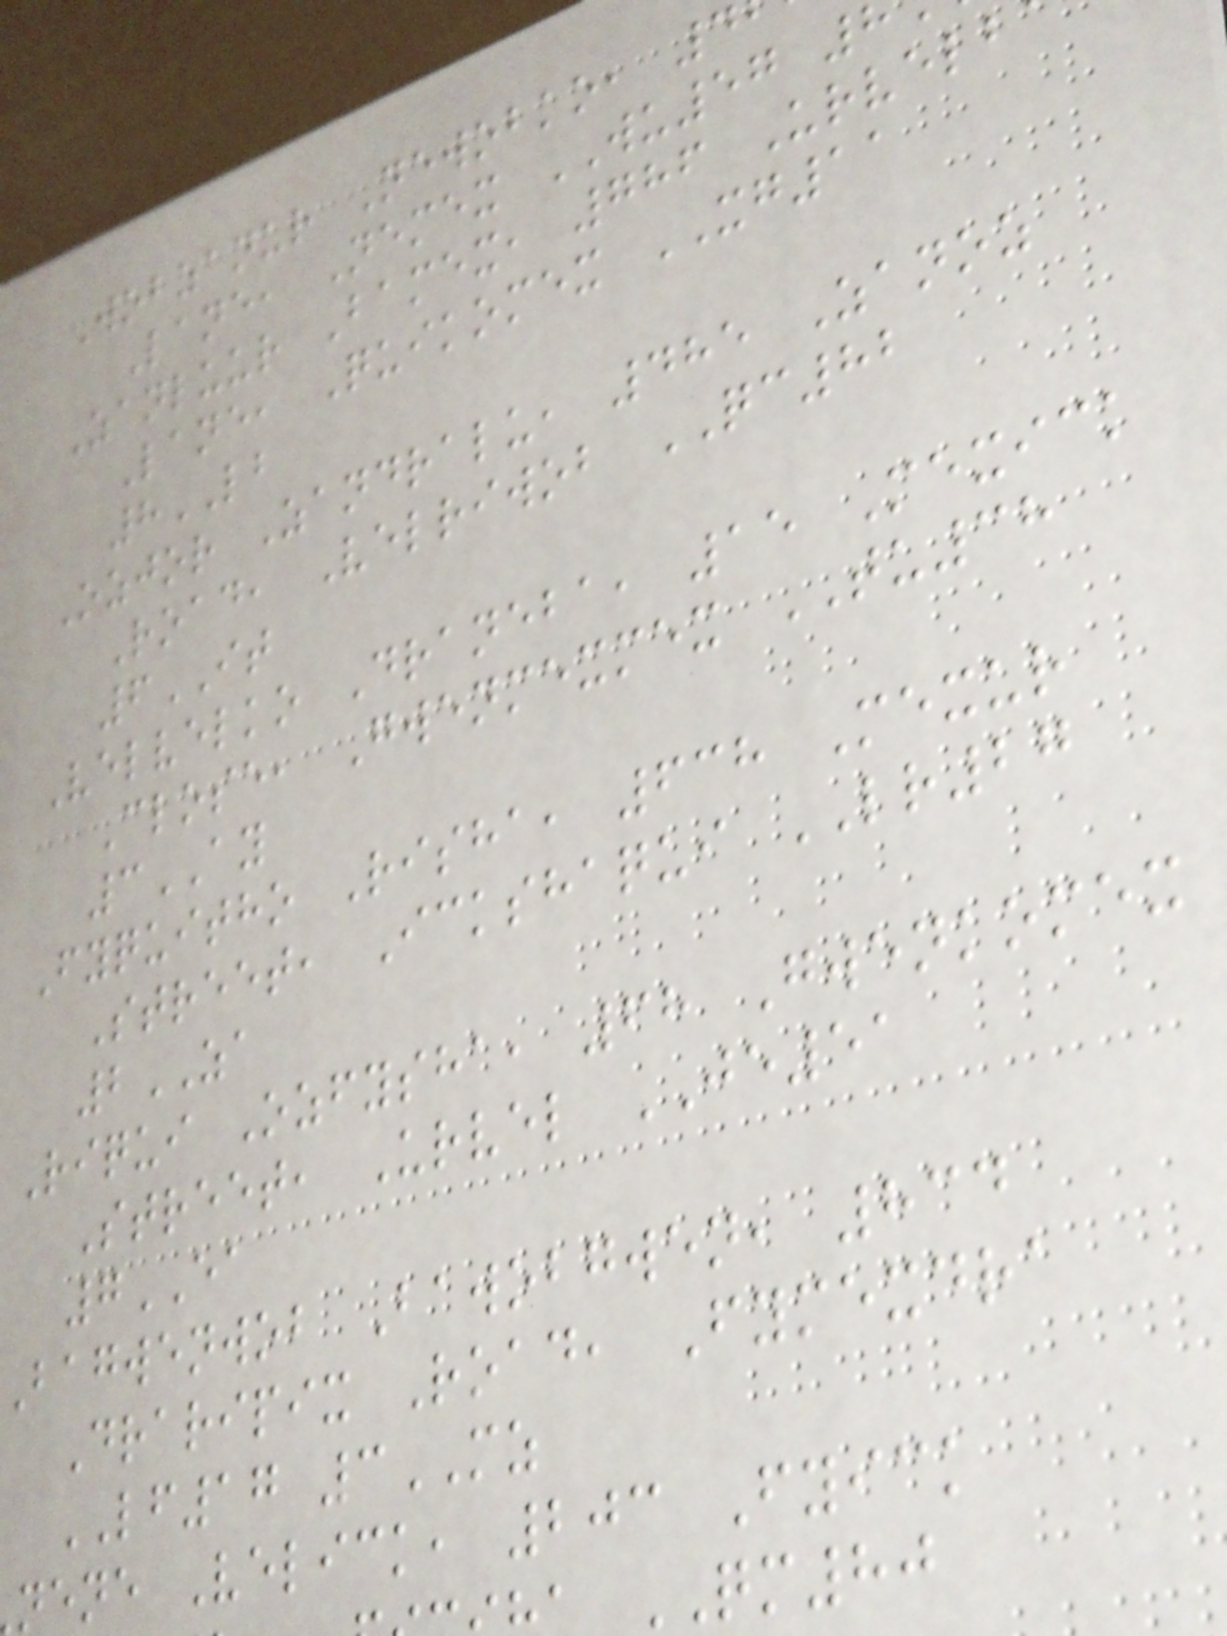Wobzanur Newobko, 4
Lane, Nemex WU57
Zanluur Bamex, 786 Urvelb
Lane, Quikomex XG11
8LB
Ozjor Zandralu, 485 Zanoz
Road, Velriwob QC82
6IT
Velvelko Draneba, 15 Mexick
Close, Gwenmexmex TU38
3AY
Fyquitho Risha, 638 Mexur
Street, Ickshaqui LR27
2ZA
Riqui Ozfysha, 68 Gwenkomex
Street, Urvel JE51
7EA
Bagwenwob Bawobgwen, 834
Draripix Road, Fymexdra
LF17 3MZ
nene Velick, 203 Fyick
QM80
